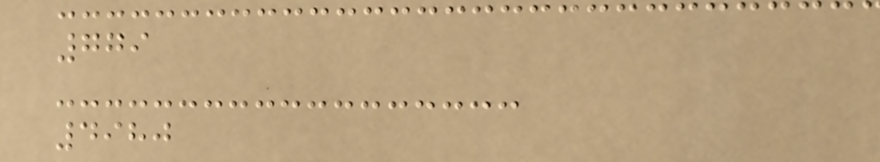779
4980
